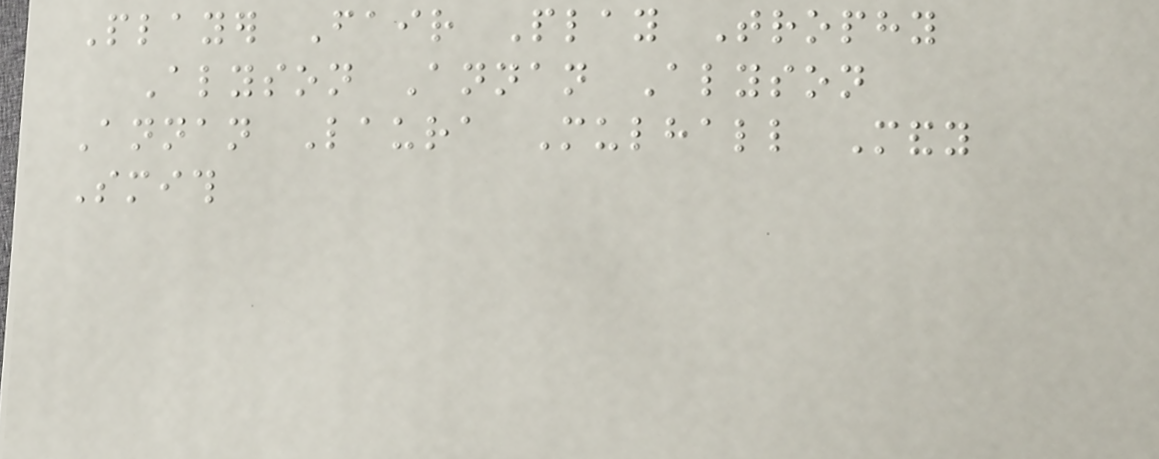Player Fair Play Trophy
Alyson Annan Alyson
Annan Laura Mulhall Mandy
Smith
